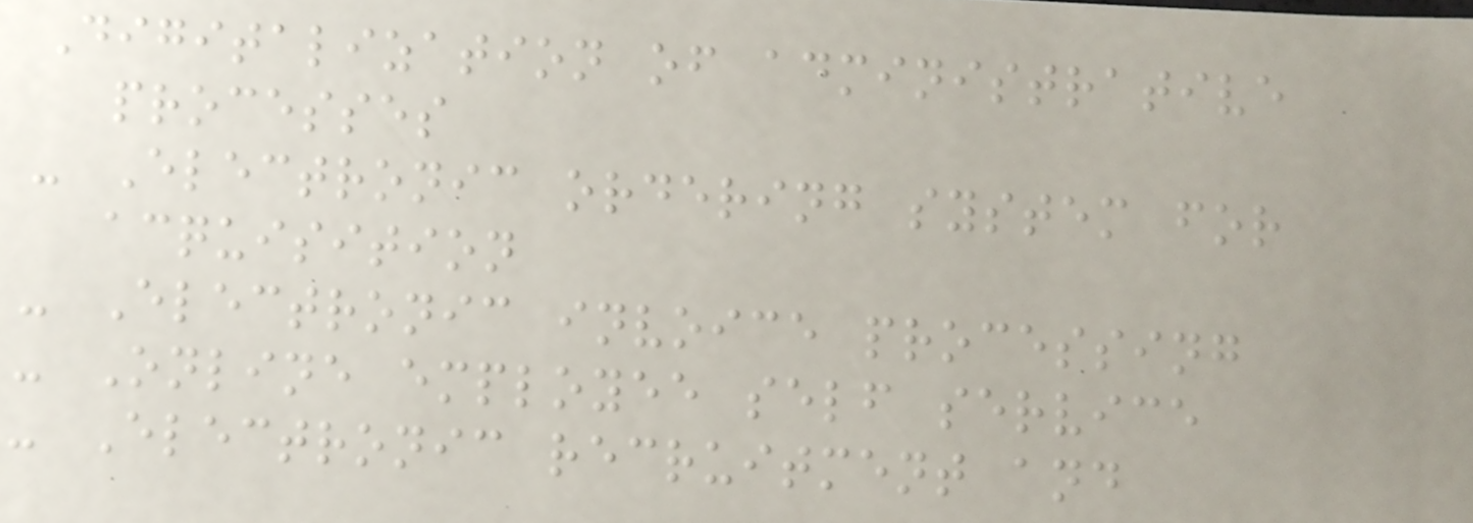Digitalization of administrative
processes
- Electronic ordering system for
acquisition
- Electronic invoice processing
- Online employee self service
- Electronic recruitment and
